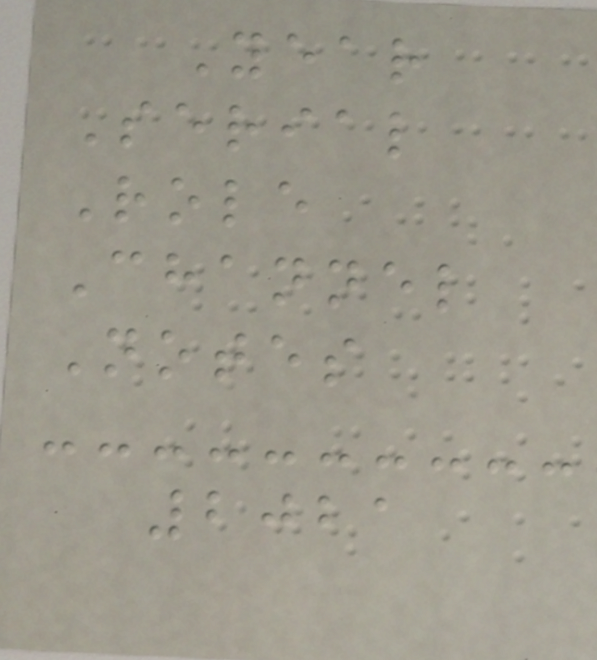Year
Serial
Role
Channel
Notes
2021
